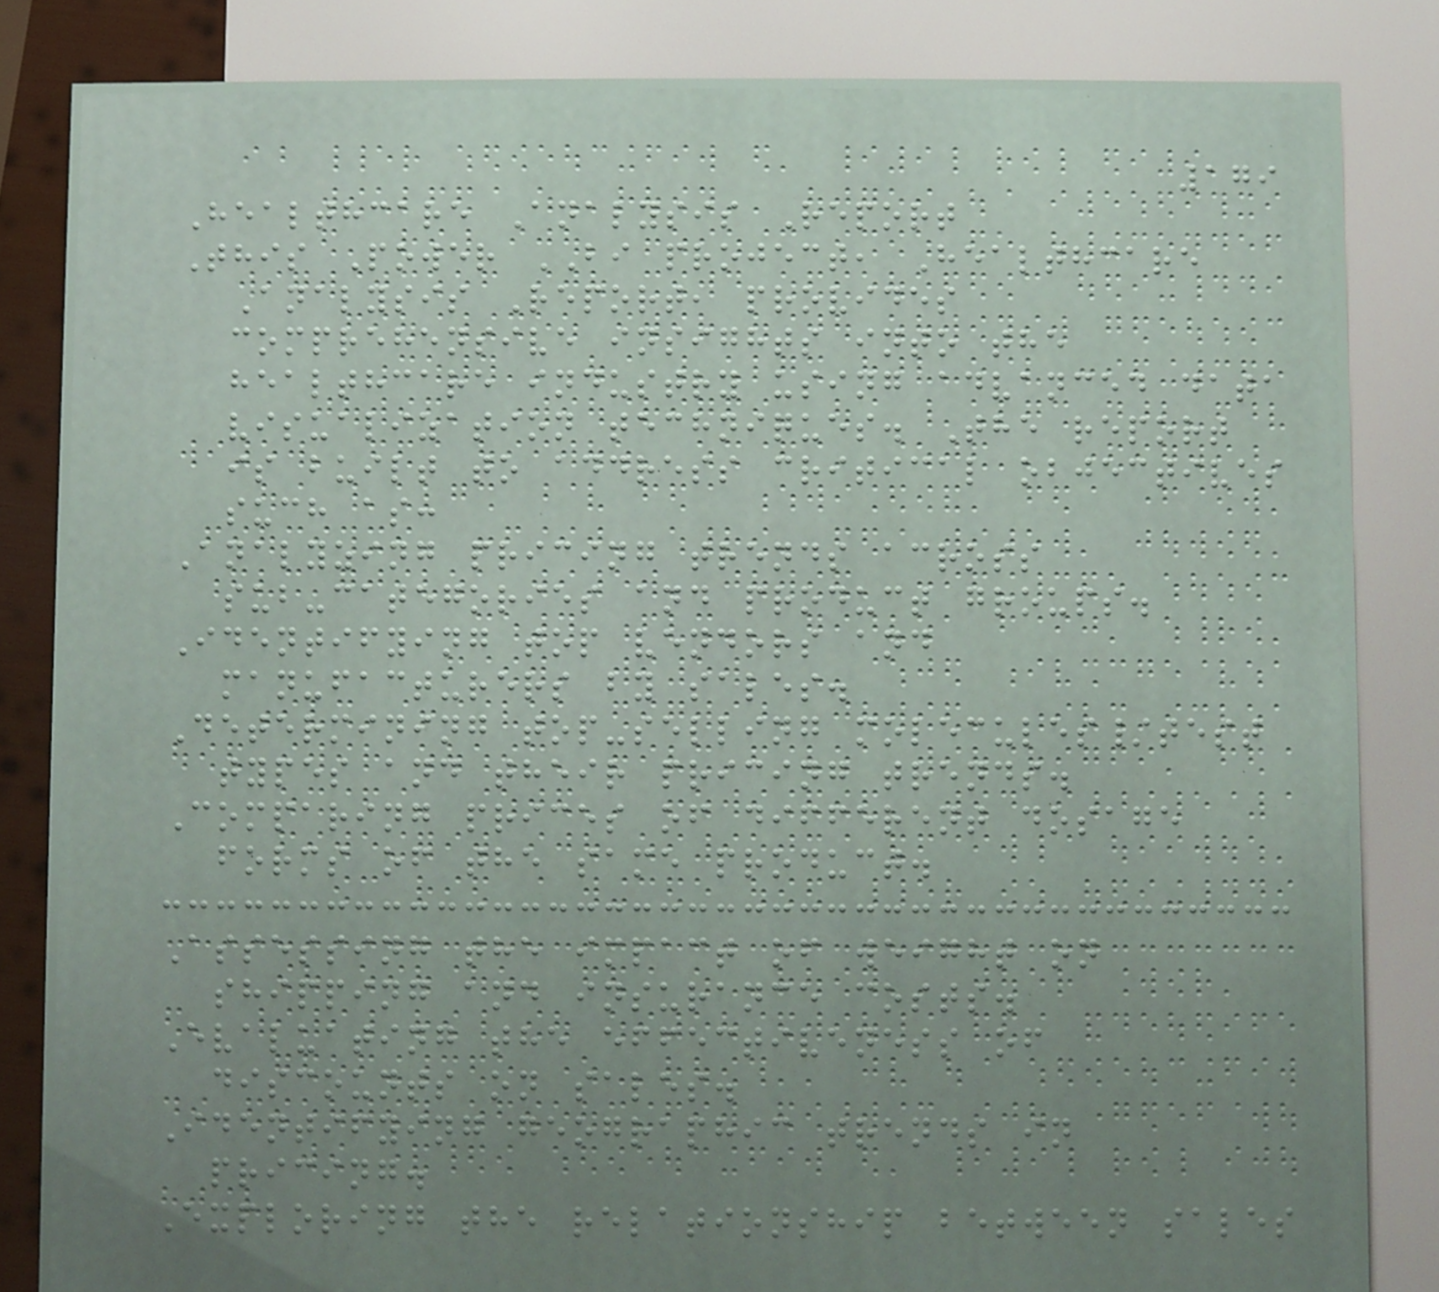179
Healthcare Analysis Report
This Power BI project, Healthcare
Analysis Report, provides
comprehensive insights into the
healthcare industry using advanced data
visualization techniques. The report
is built to address critical objectives
such as:
Analyzing pricing trends across
sub-categories and product groups.
Identifying top vendors and
manufacturers by sales.
Determining top-selling molecules/test
types and their pricing trends.
Comparing prices of different dosage
forms of the same product.
Assessing the impact of weight on
shipping and insurance costs.
Evaluating the effectiveness of
discounts on sales.
Identifying geographic trends in
pricing.
Exploring the relationship between sales
